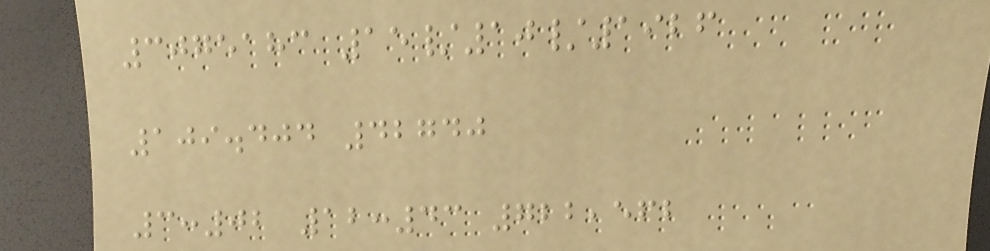3075183 15/10/1926
109.404 42740
3:02 12:43 722,562
